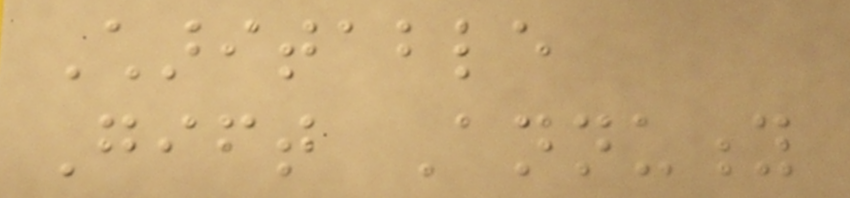Charitable
Gift Annuity
